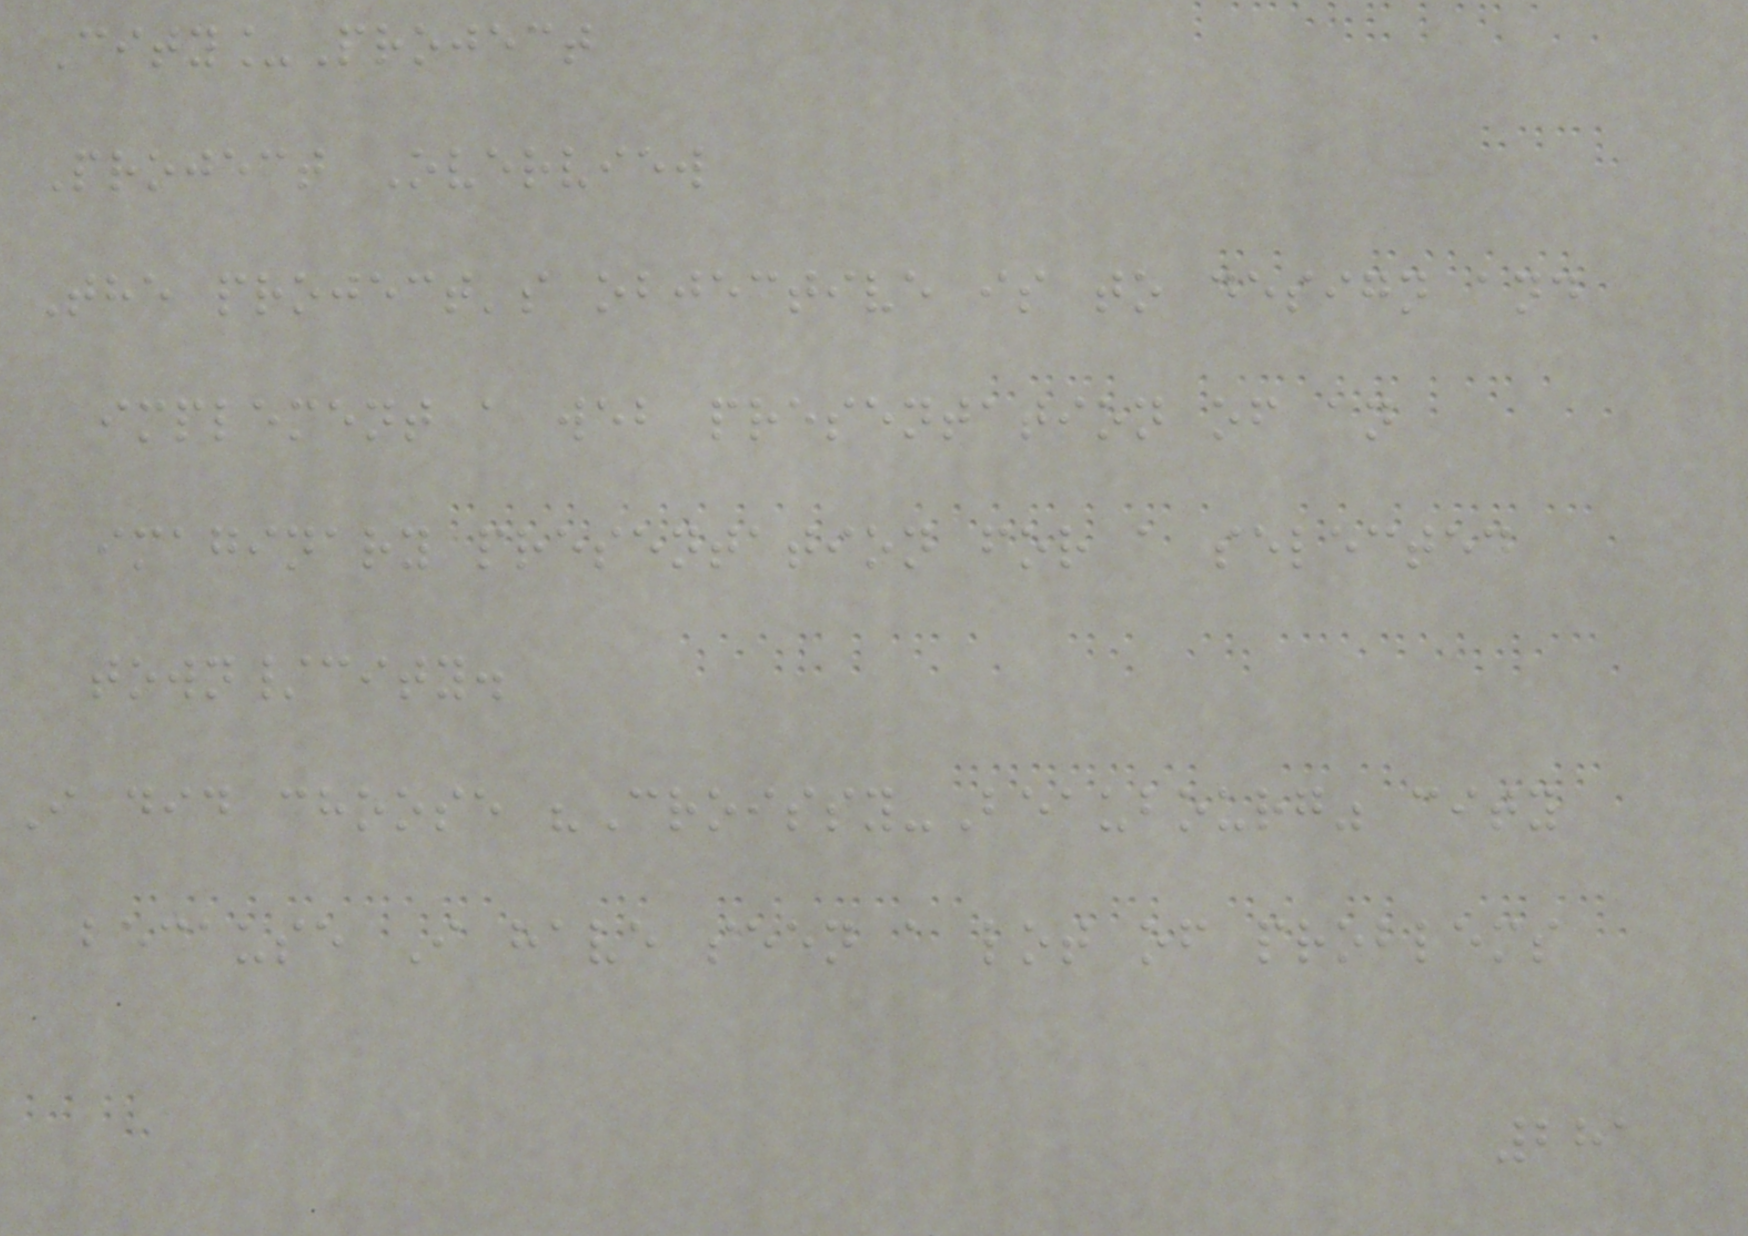City_Project
Project Overview
The project's objective is to design and
implement a web presentation of an
imaginary presentation for a selected
town/city.
I did choose "Croissy-Beaubourg" city
because I have seen a lot of problems
281
